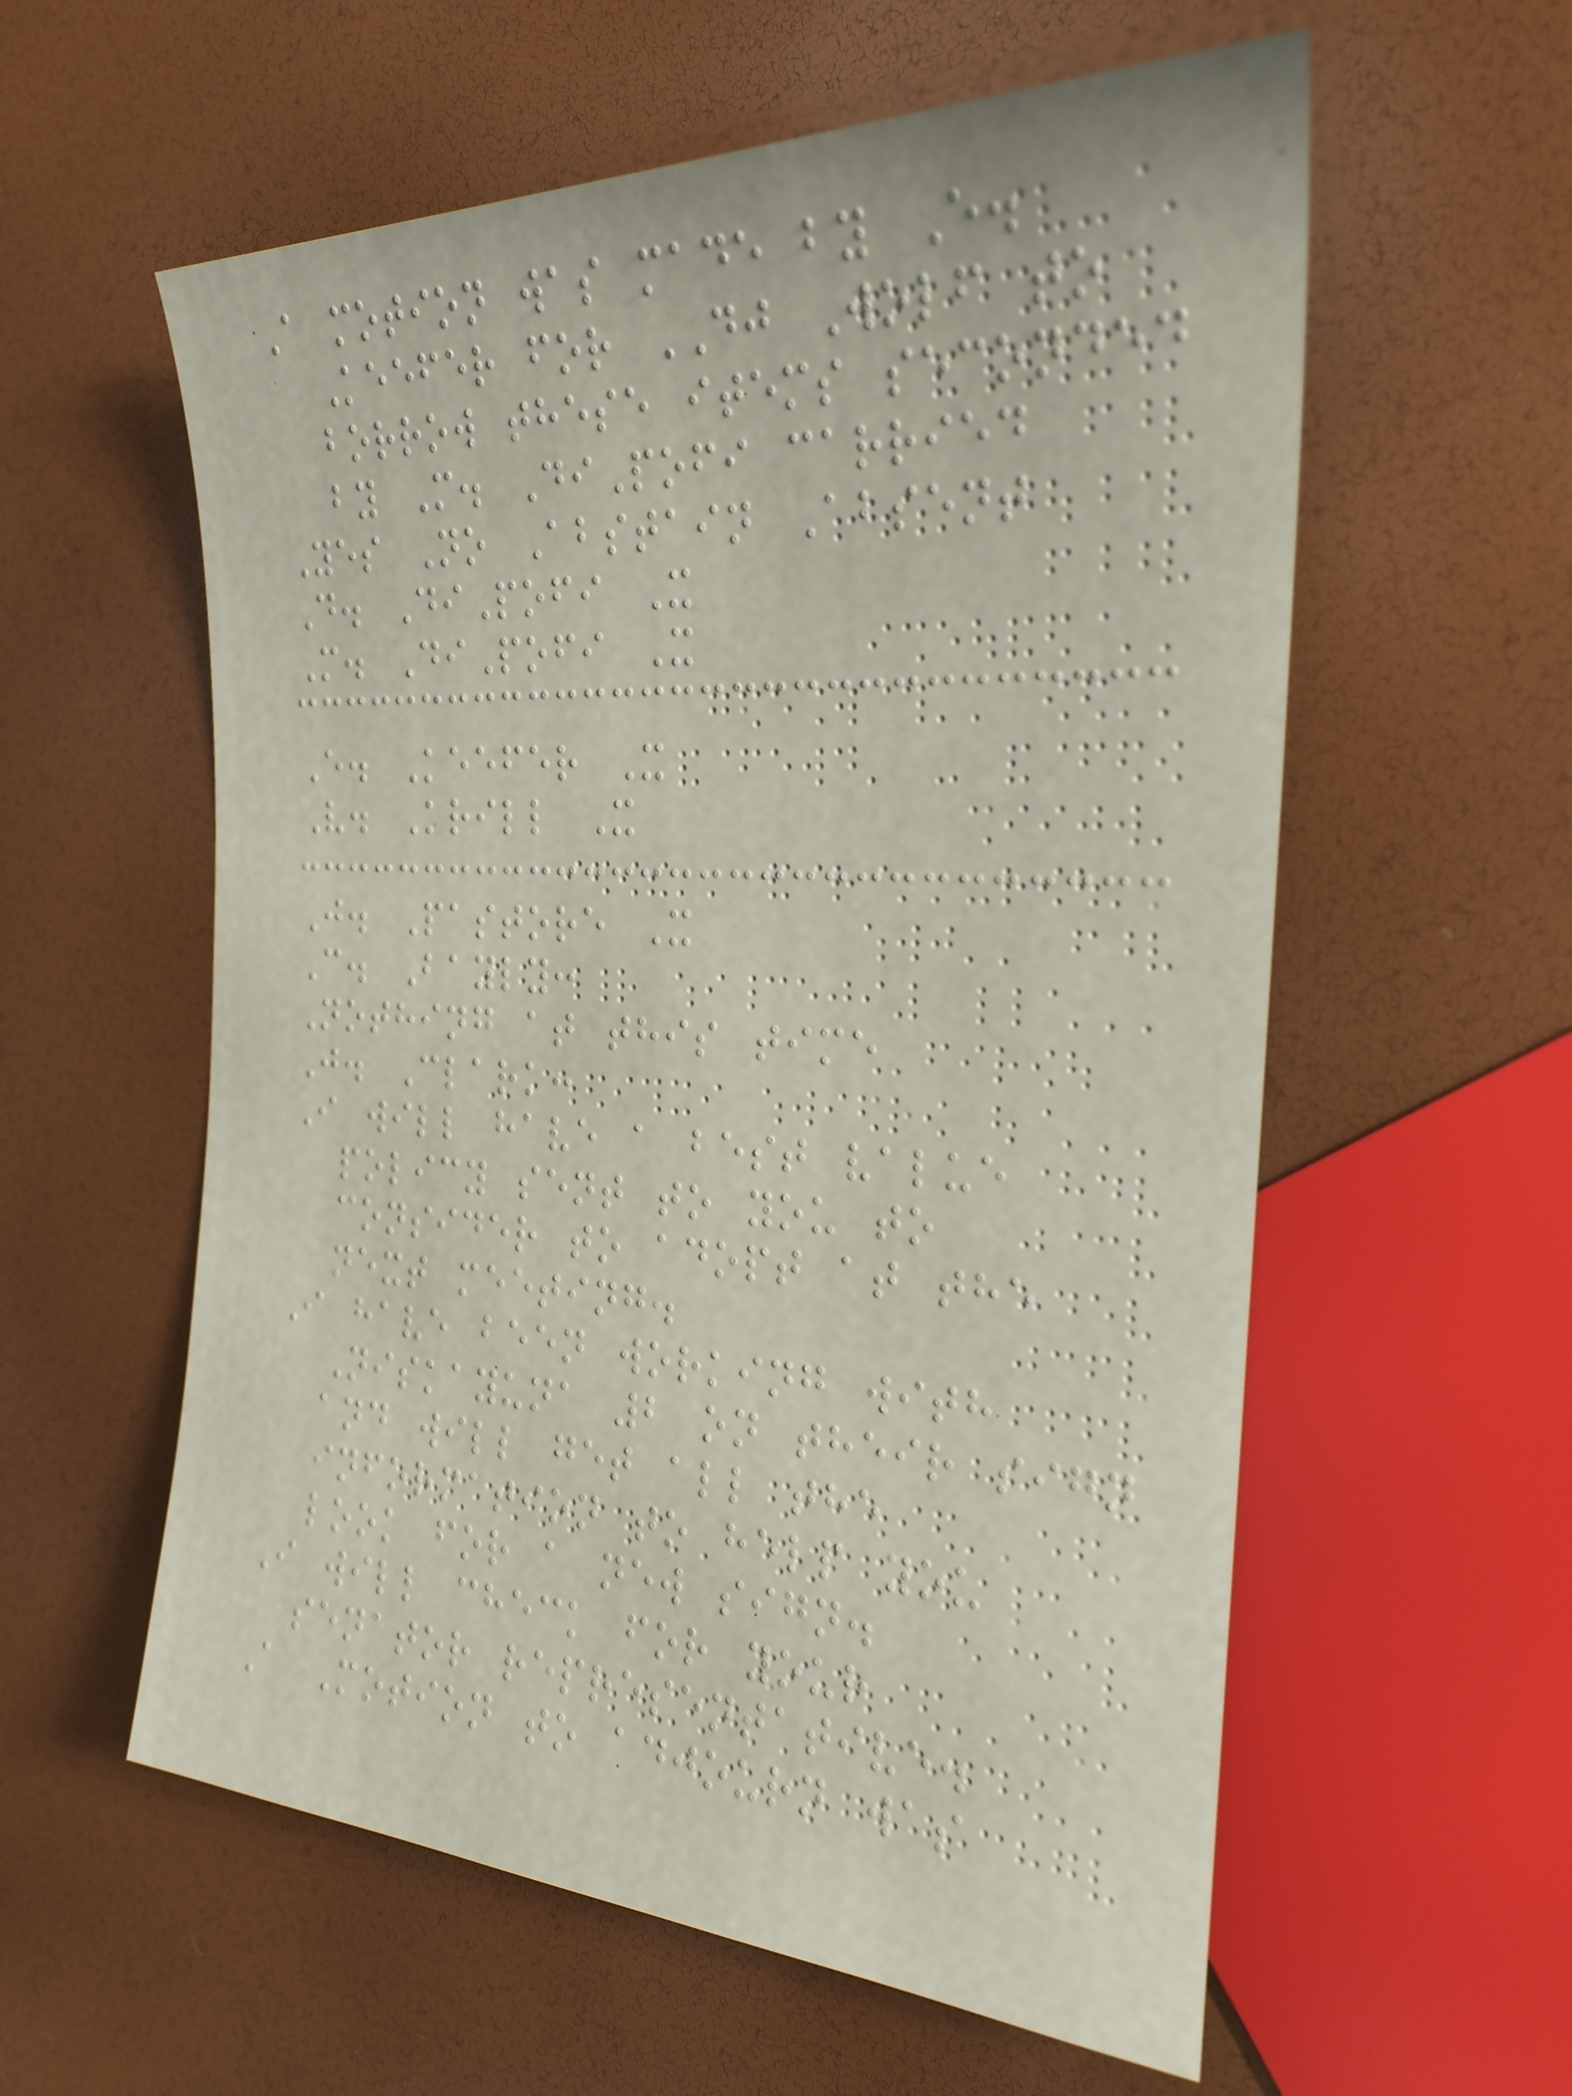A motion was made by E.
Keefer for DJ Wolf to
borrow these items seconded
by M. DiPofi carried
Yes No Abstain Absent
D. DiPofi X
M. DiPofi X
E. Keefer X
V. Krill X
J. Pastore X
C. Bayly:
Nothing at this time
J. Clark:
I will have a best value
policy sent to you to
consider to adopt at the
next meeting.
I have been working with
Niskayuna 2 on their sign
and will get all the
information to help you
look for a new sign.
I will check for your
senator representative.
A Motion to adjourn was
